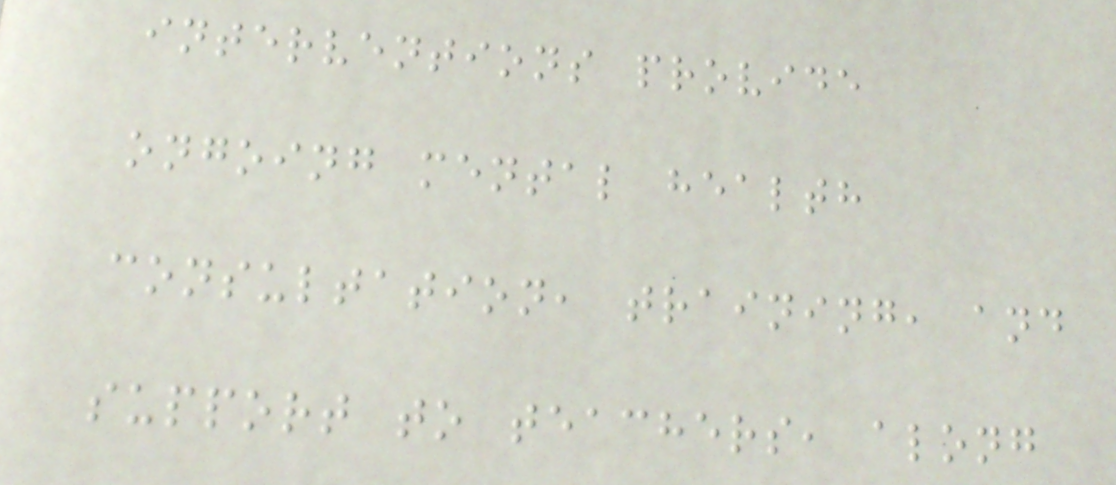interventions provide
ongoing mental health
consultation, training, and
support to teachers, along
